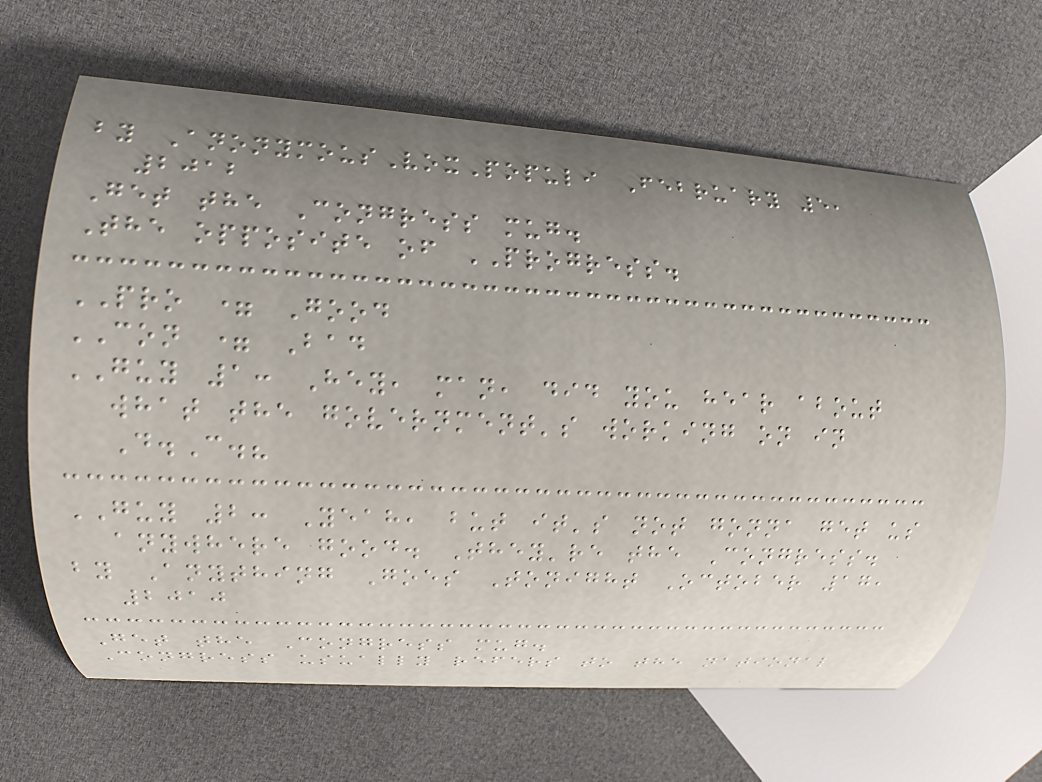by AnonymousVoxPopuli February 5,
2012
Get the Congress mug.
The opposite of PROGRESS.
PRO = Good
CON = Bad
GUY 1: Hey, man, did you hear about
what the government's working on in
D.C.?
GUY 2: Yeah, but it's not gonna get us
anywhere good. They're the Congress.
by Anything Goes Tonight October 17,
2010
Get the Congress mug.
Congress usually refers to the national
